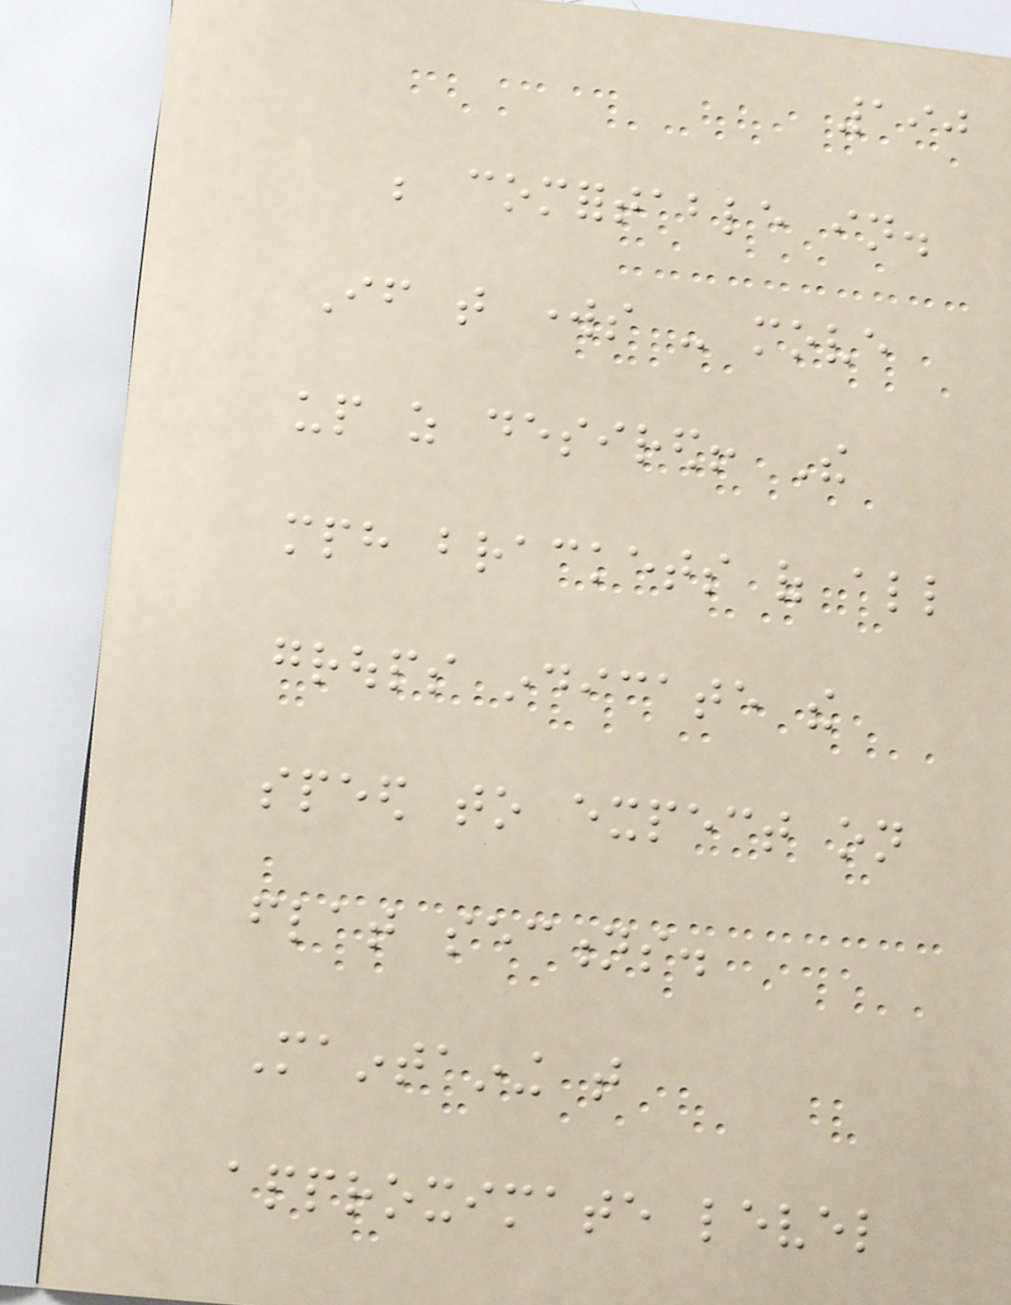190
be comfortable in.
If that works - move
up as desired! The
mph brackets of all
groups indicate the
speed to expect on
flat sections.
Maintaining that
approximate level
